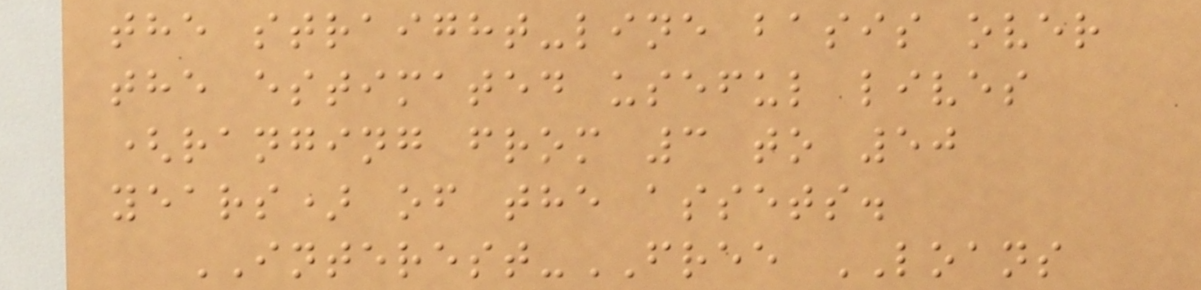the straight-line basis over
the estimated useful lives
(ranging from 3 to 50
years) of the assets.
INTEREST-FREE LOANS
